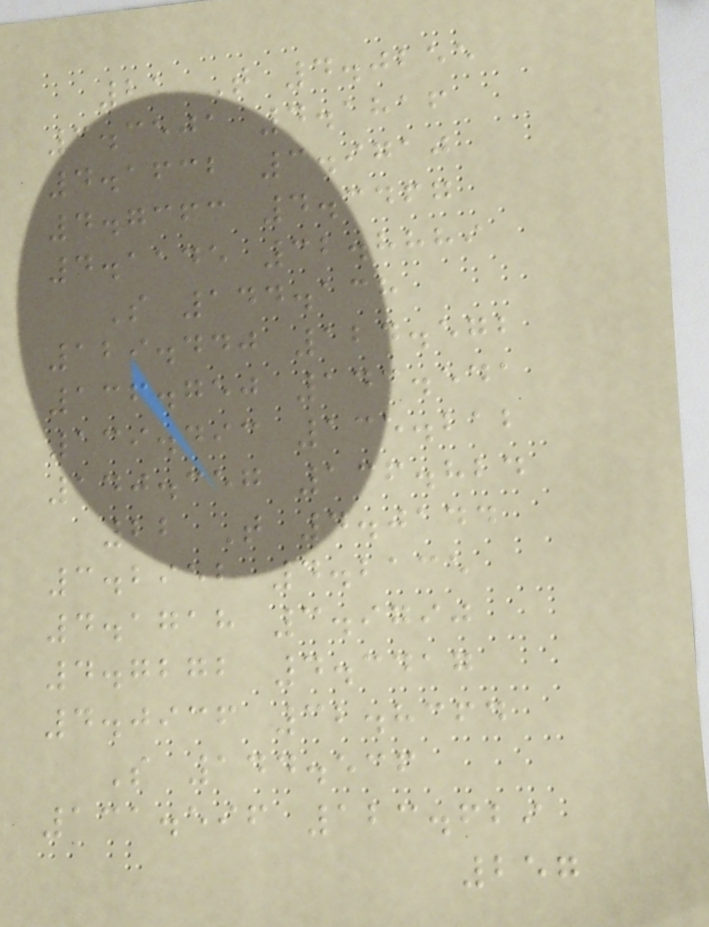21 T 4.0255
3.3501 4.1816
4.1632 3.9710
4.7363 4.3467
4.1145 32.8889
S 144.138
129.440 124.572
136.750 143.541
139.493 135.212
140.357 136.824
22 T 4.0144
3.2952 4.2135
4.1718 3.9790
4.7272 4.3417
4.0936 32.8364
S 144.536
131.596 123.629
257
